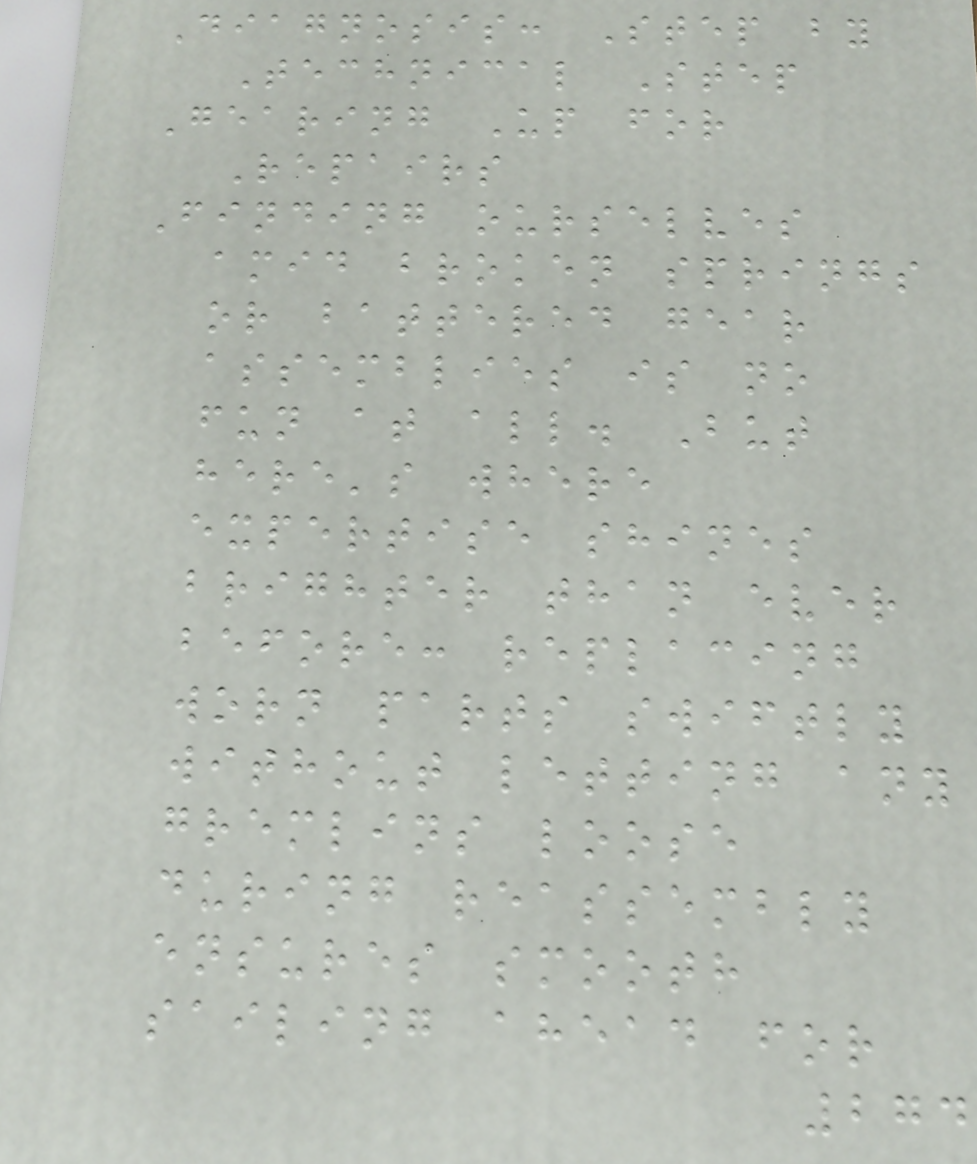Diagnosis: Step by
Technical Step
Gearing Up for
Repairs
Finding ourselves
amid broken springs
or battered gear
assemblies is no
fun at all. But
here's where
expertise shines
brighter than ever
before: replacing
worn parts swiftly
without letting any
gremlins loose
during reassembly
ensures smooth
sailing ahead for
274
